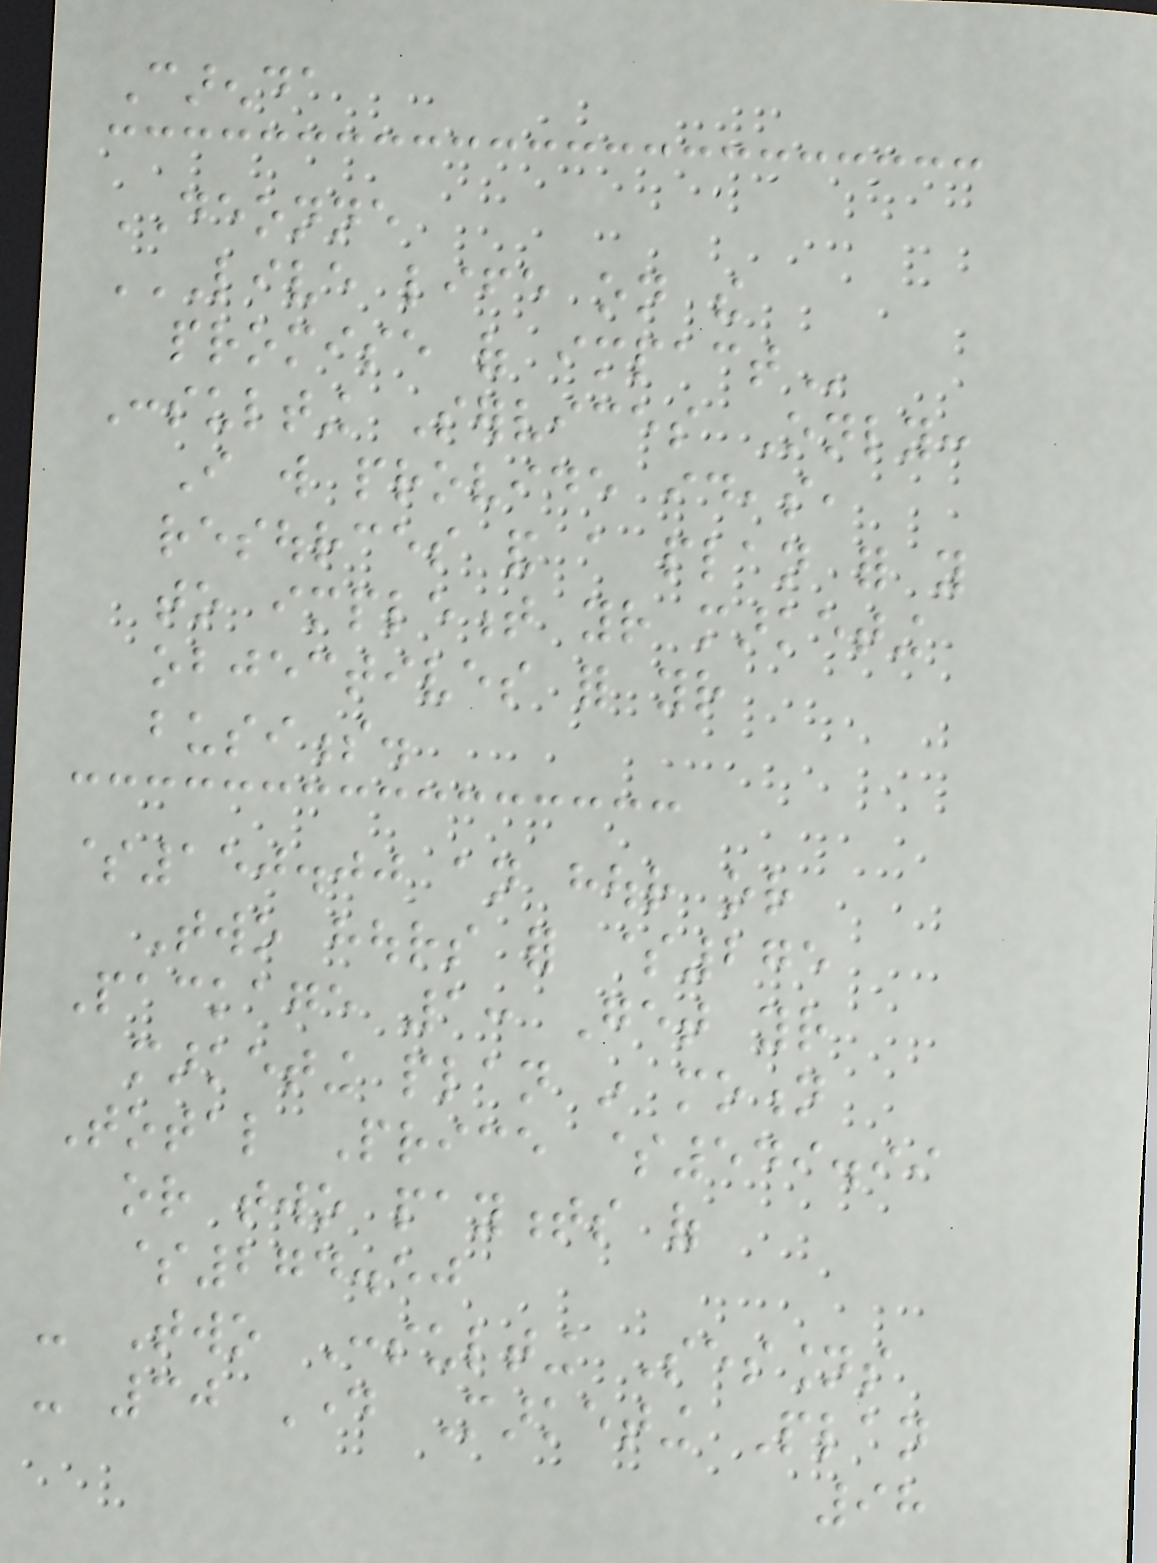Carenda
DEONNE
LIVE LIFE ON THE
PROMISE OF IMPACT
Consulting Services Only:
I will provide ideas,
resources and a plan for you
to implement your marketing
objectives for your
business.
$150.00 an hour or
Two hours for $275
Package 1: Get your
marketing plan in motion
Total Price $549.99
or two payments of
$274.50
- Two Consulting Sessions
- 30 Day Marketing Plan
98
